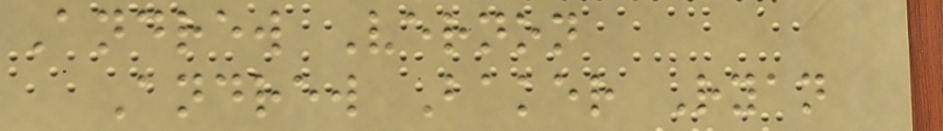Andrew Vernon
Andrew Baker Ryan
